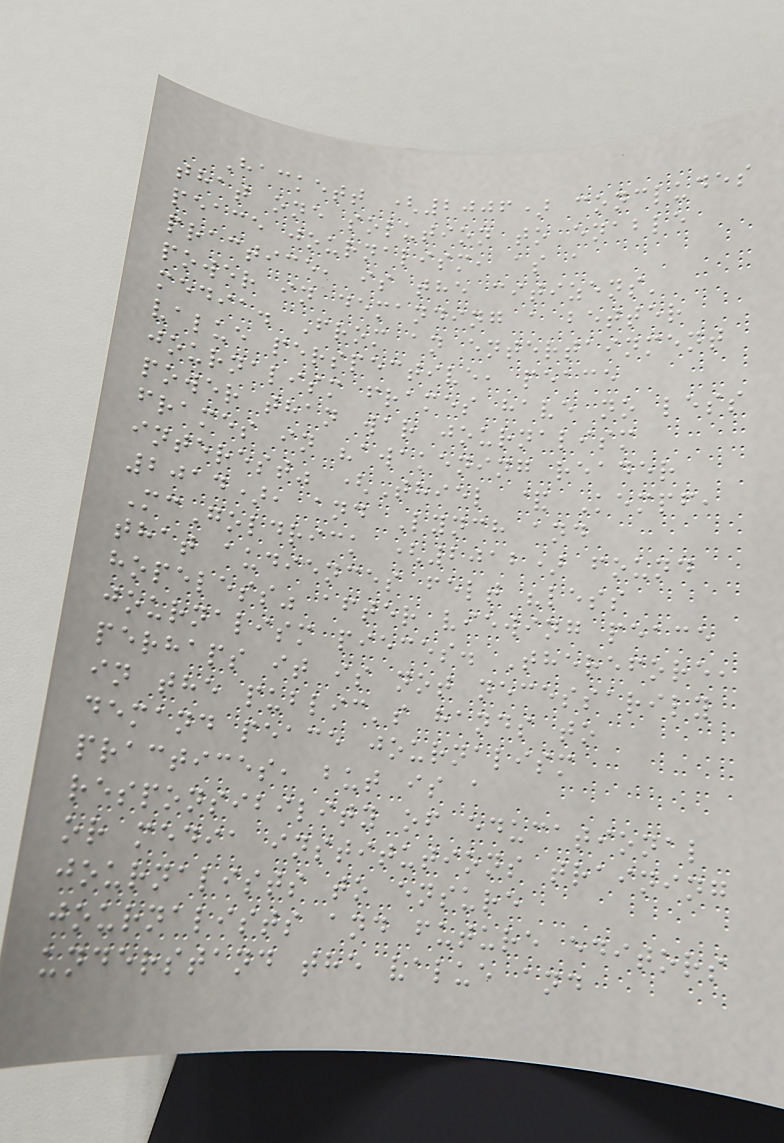Hackett (2006) concludes
that one solution to enable
peace journalism, as a
practice, is the citizens'
power in demanding a better
media. From an entertainment
value perspective, peace
journalism frames have no less
power than war journalism
frames in "awakening reader
interest" (Thiel & Kempf,
2014), and Lynch and
McGoldrick (2012) found
that audiences felt "less
hopeless" after viewing peace
journalism pieces. Therefore,
perhaps it is not necessarily
in the public's hands to
demand peace journalism
practices, but is a
responsibility of educational
or media institutions training
journalists to ensure
journalists and future editors
understand the value and
